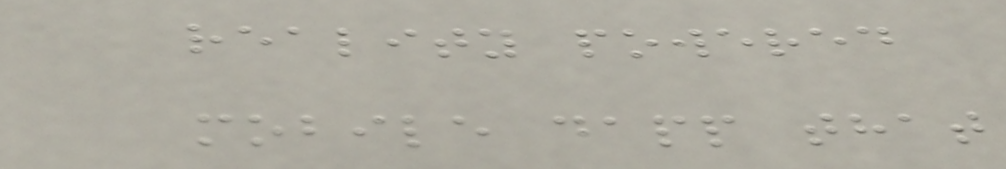reality powered
mobile dapp that
